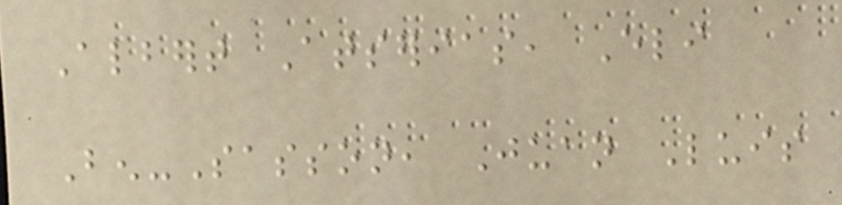Albert Atserias, Eli
Ben-Sasson, Juan Luis
